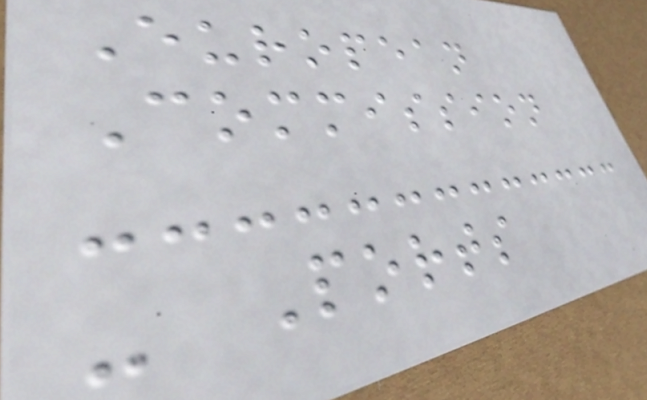European
Commission
- Ports
